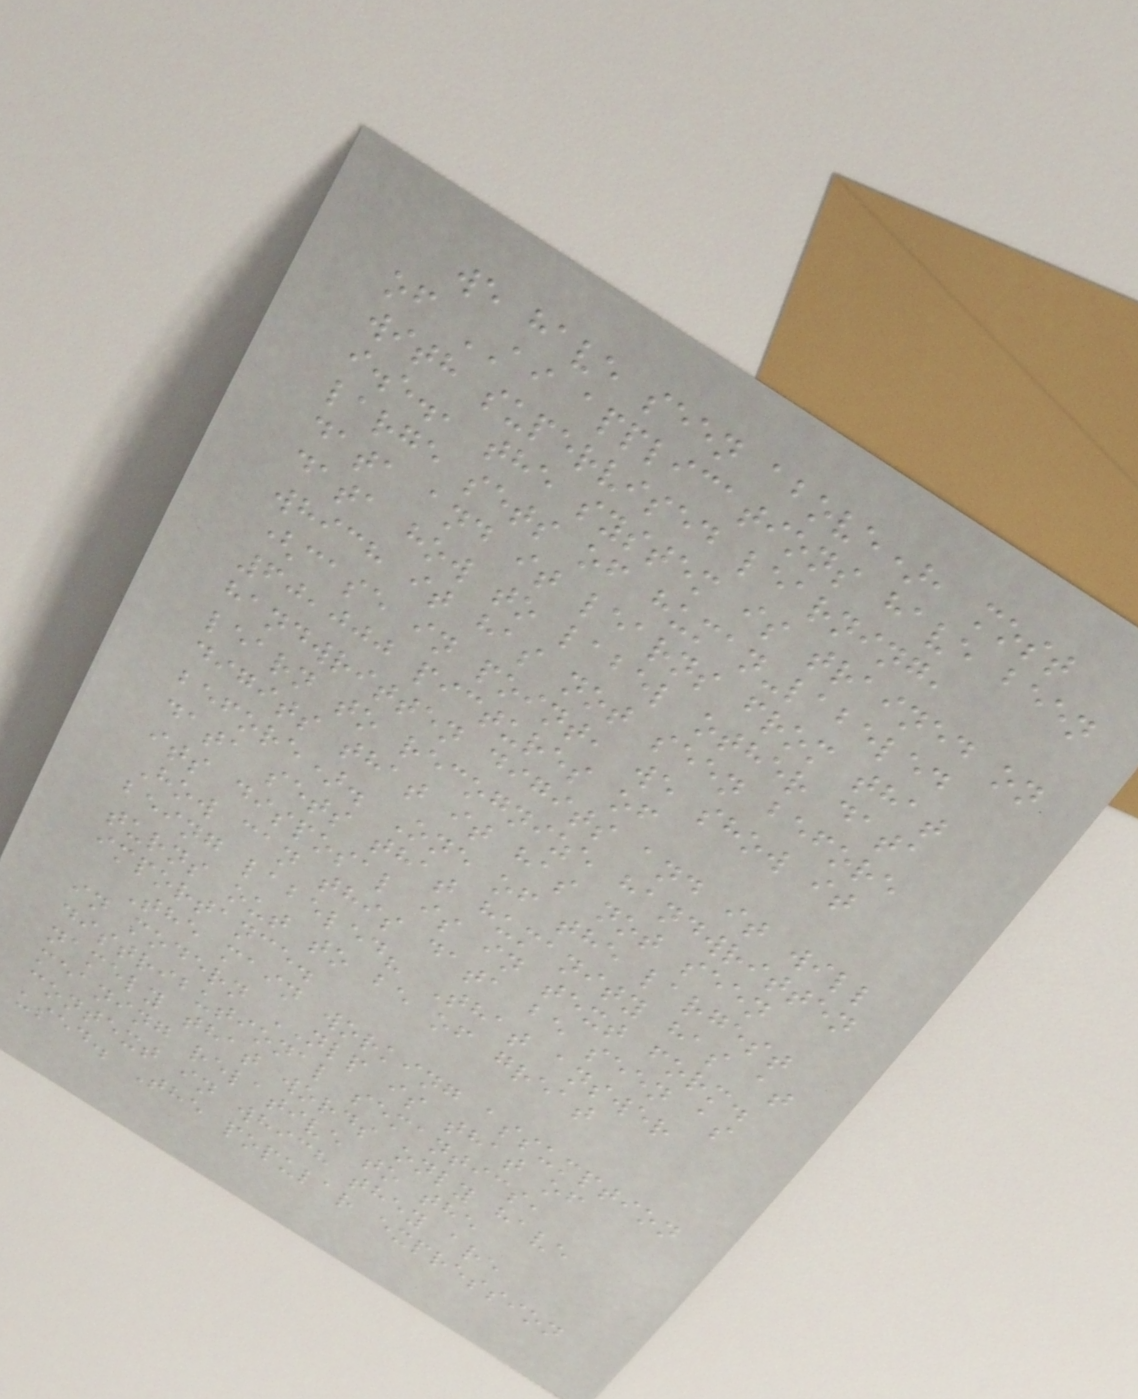we have seen above), most
of AI applications have been
with supervised learning,
i.e., the system is trained on
large sets of human-labeled
data and it learns from that
data how to label other data
which it has not seen before
(case in point, we show it
60,000 pictures of
handwritten digits and it will
learn to recognize handwritten
digits that it has not seen
before). One of the largest
data sets that humanity has at
its disposal is in text form.
How can this data be seen as
being labeled? That answer
turns out to be of great
importance.
The main working assumption
in modern NLP is that of
distributional semantics,
namely that words only have
meaning relative to the
context in which they are
used. The popular expression
